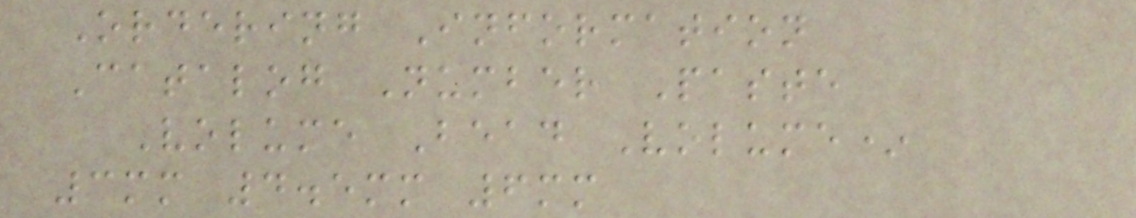Ordering Information
Catalog Number Paste
Volume Bead Volume*
3mm 4.5mm 6mm
